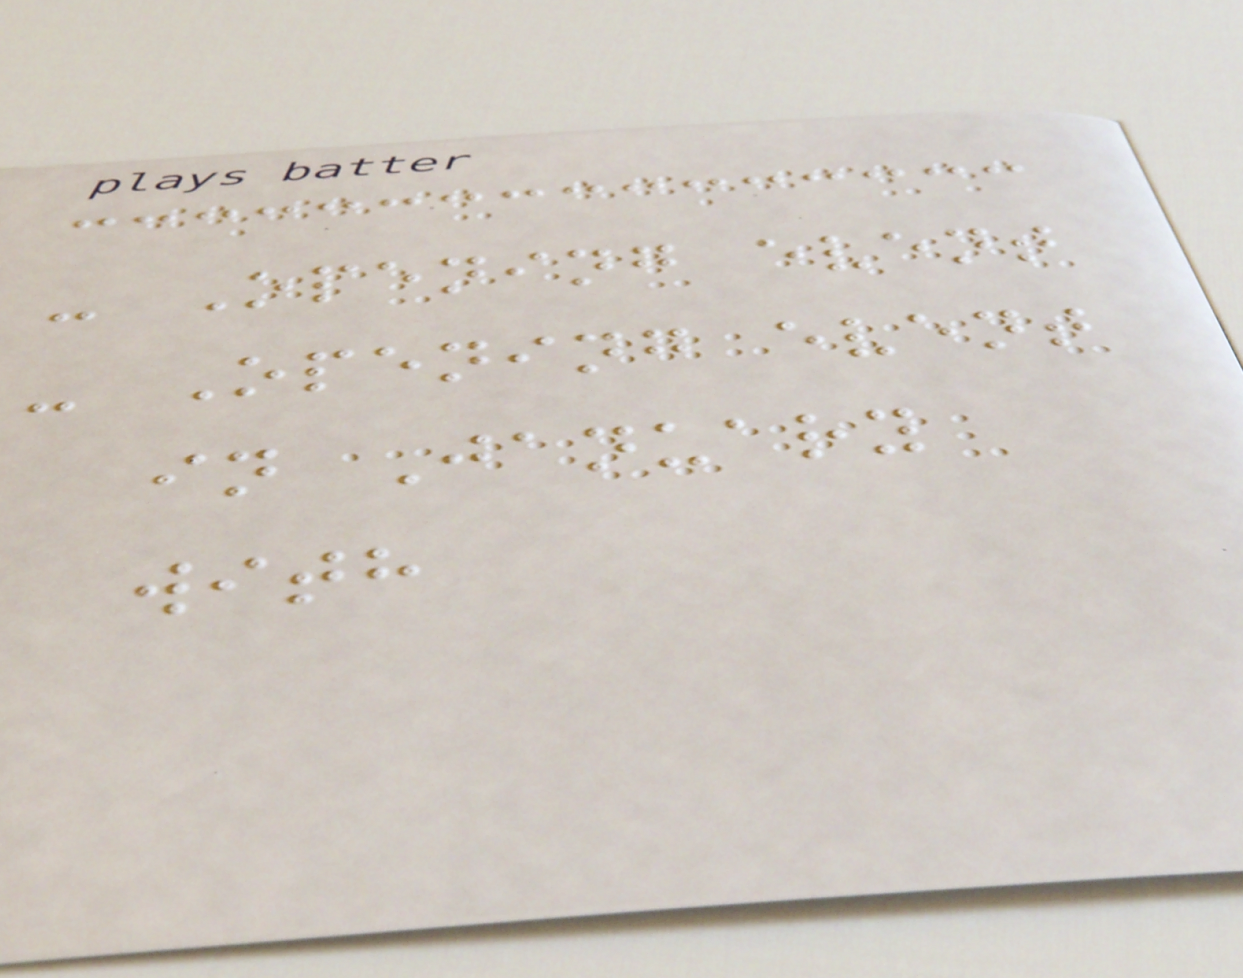- Opening event
- Opening event
in January
with
